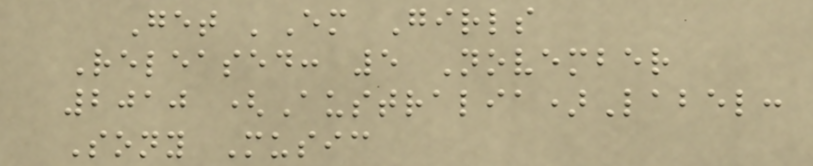Get 'Em Girls
Released: 5 November
2010 (Australia)Label:
Sony Music
